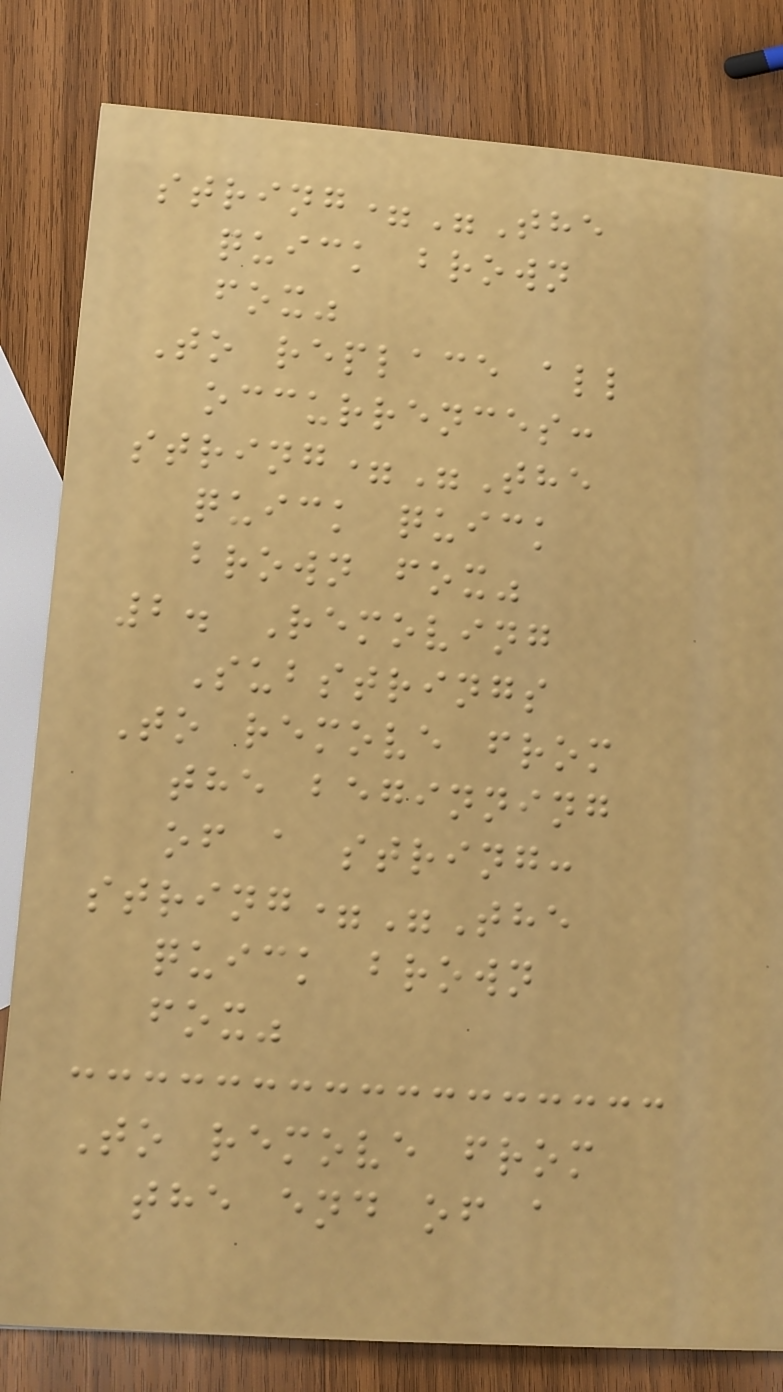string="The
quick brown
fox"
To replace all
occurrences:
string="The
quick quick
brown fox"
2. Removing
Substrings
To remove from
the beginning
of a string:
string="The
quick brown
fox"
To remove from
the end of a
